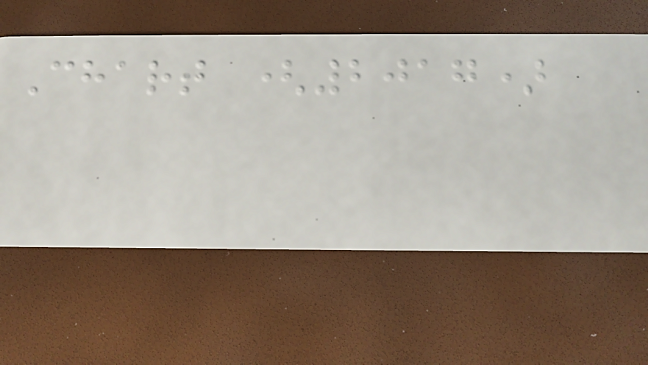Chart (2017)
